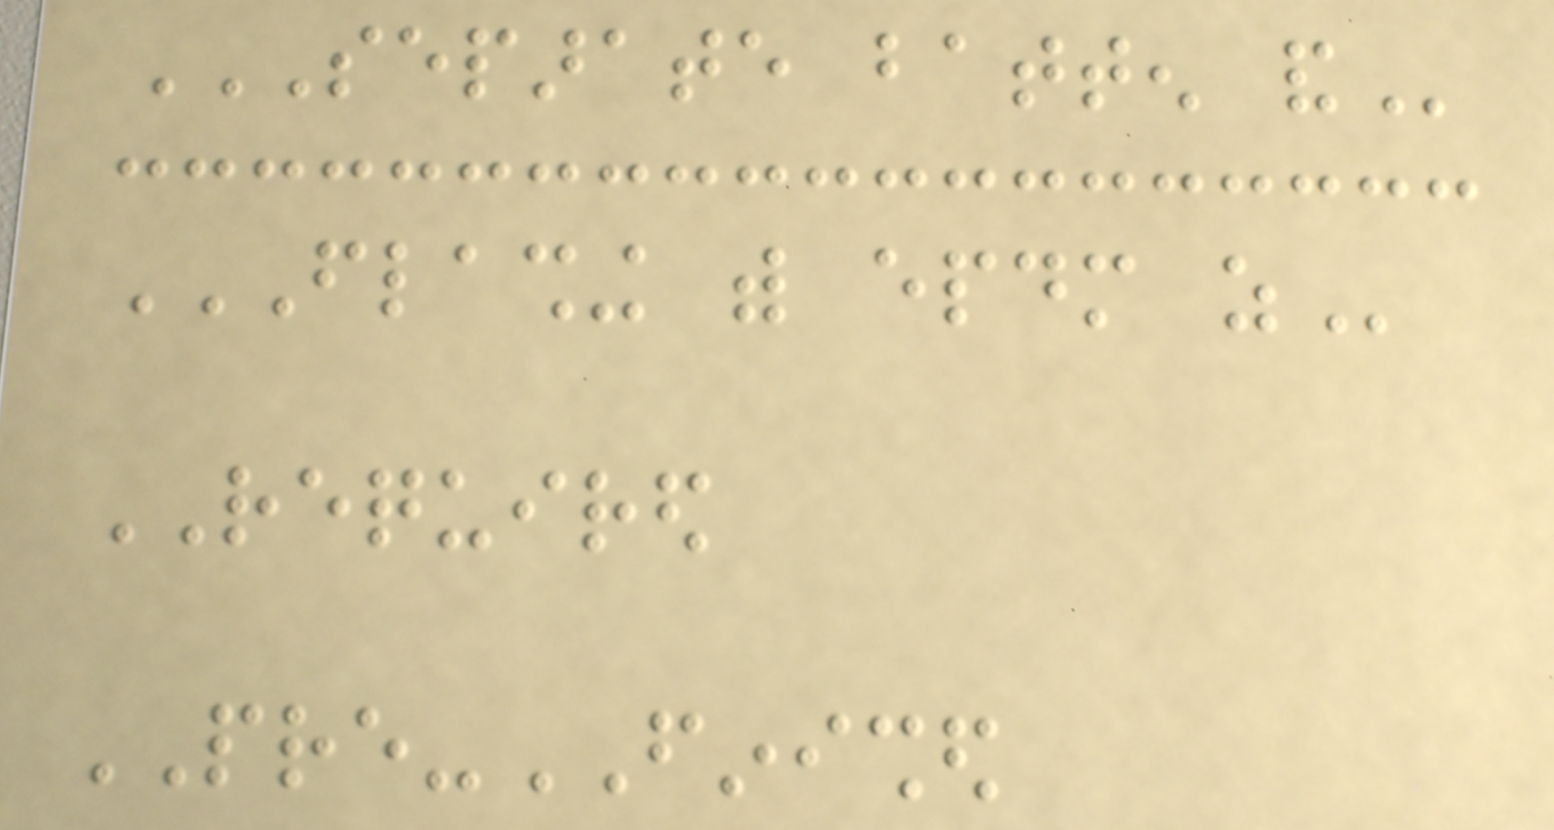SEPARATE BATTEN AND
FLASHING WITH EPDM AS
REQUIRED
PRE-FINISHED
